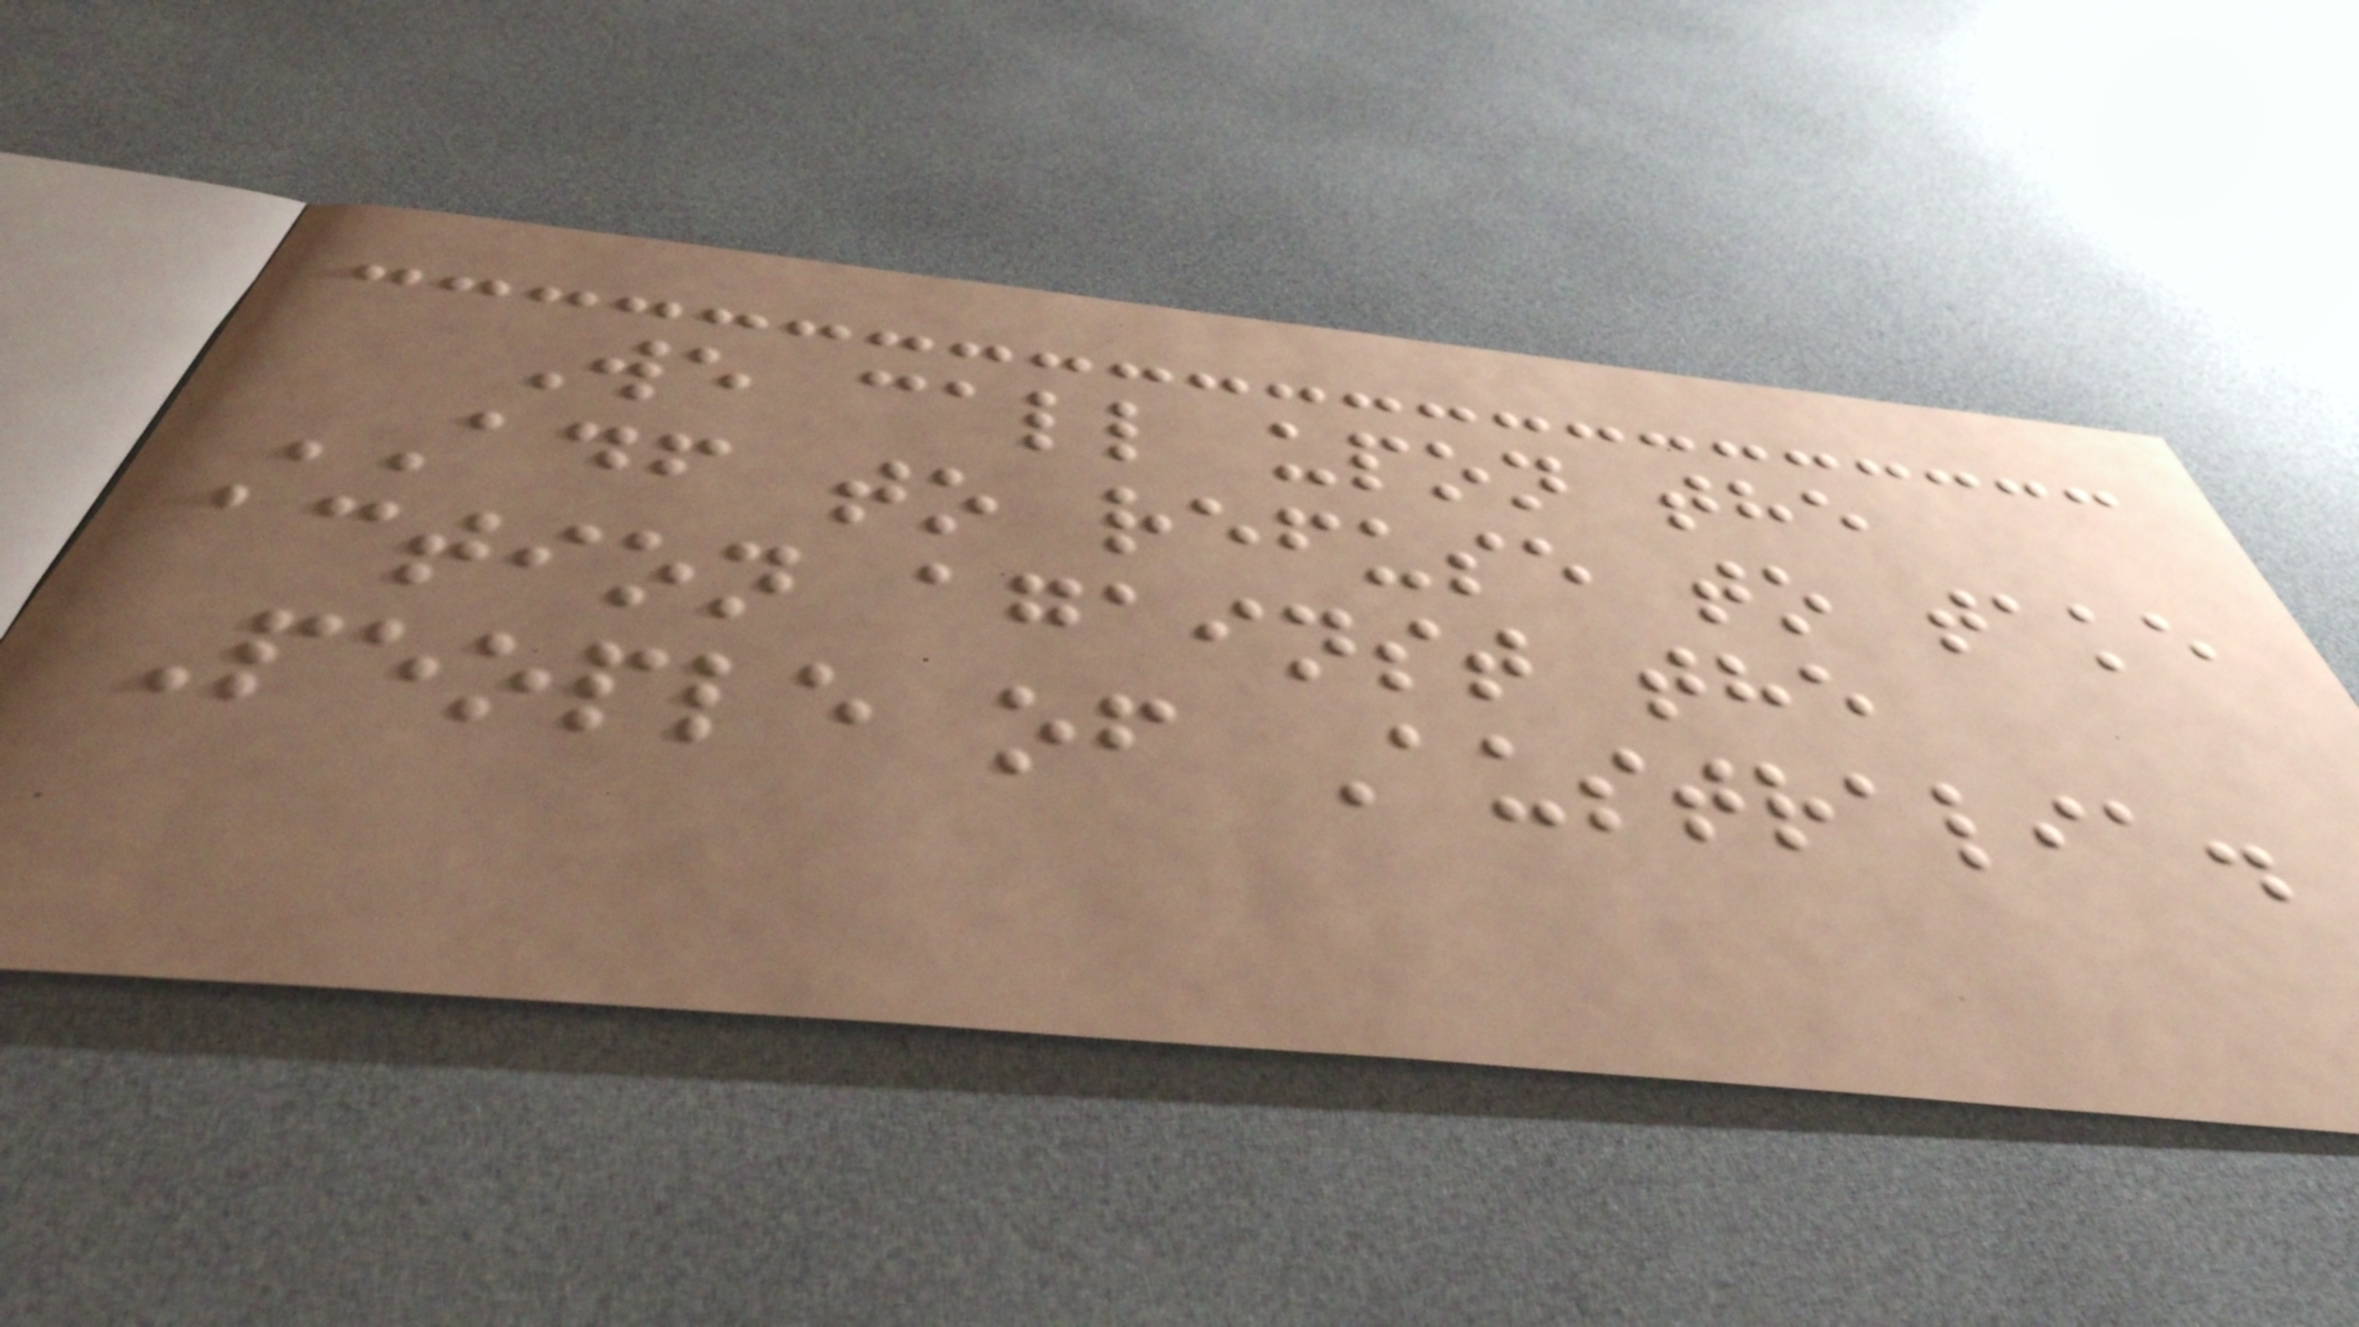We call upon the
ADF to refuse to take
action against the
People of Australia.
